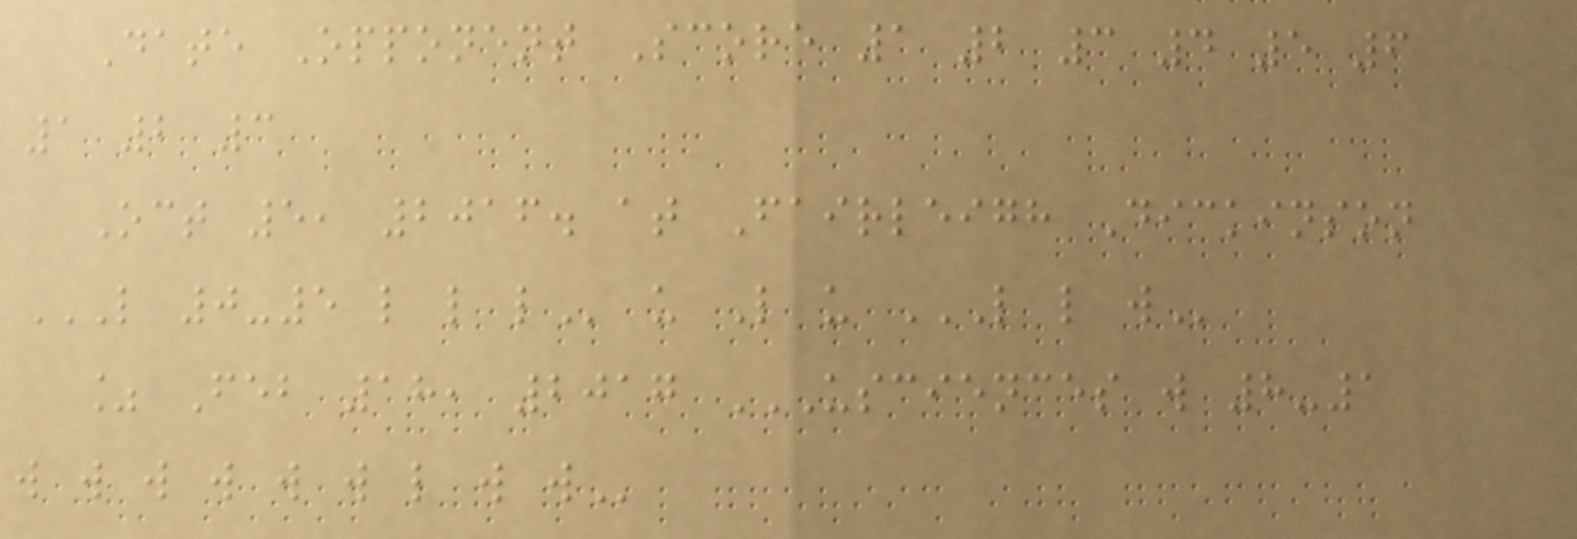Date Opponent Score 1 2 3 4 5 6
1 2 3
Oct 5, 2016. at Fairleigh Dickinson
L 0-5 L L L u L u L L W
% Feb 18, 2017 USCIENCES W 8-1
W W W W W W L W W
